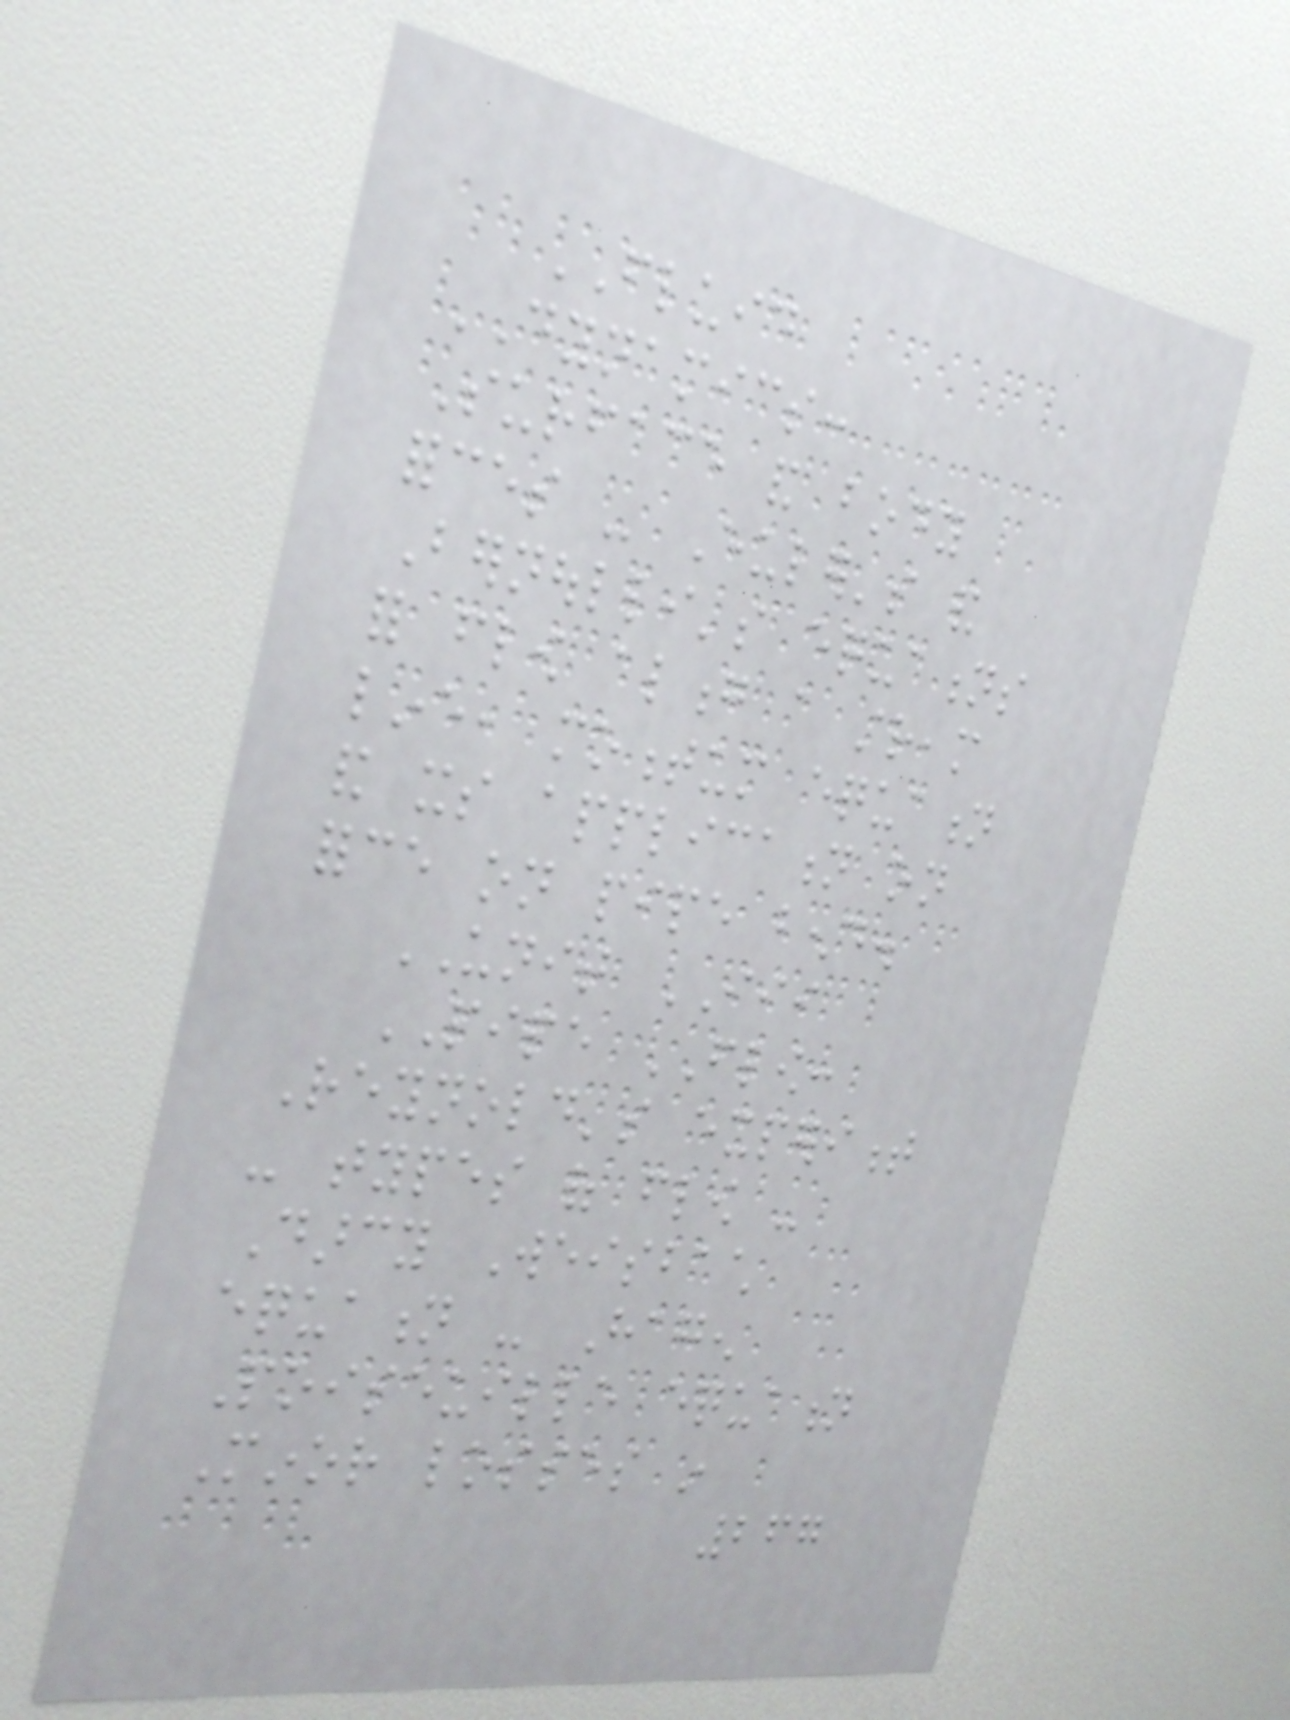FLUID
DYNAMICS:
Surface and body
forces - Euler's and
Bernoulli's equations
for flow along a stream
line, momentum equation
and its application on
force on pipe bend.
UNIT III
PIPE FLOW:
Reynold's experiment
- types of flow -
Darcy Weisbach
equation - Hagen
Poiseuille equation
Minor losses in
267
